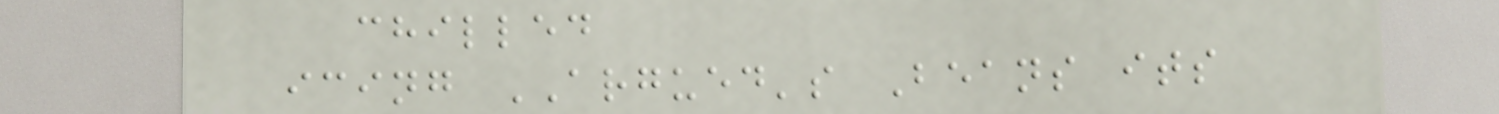chilled
icing ARGUED's Beans its
